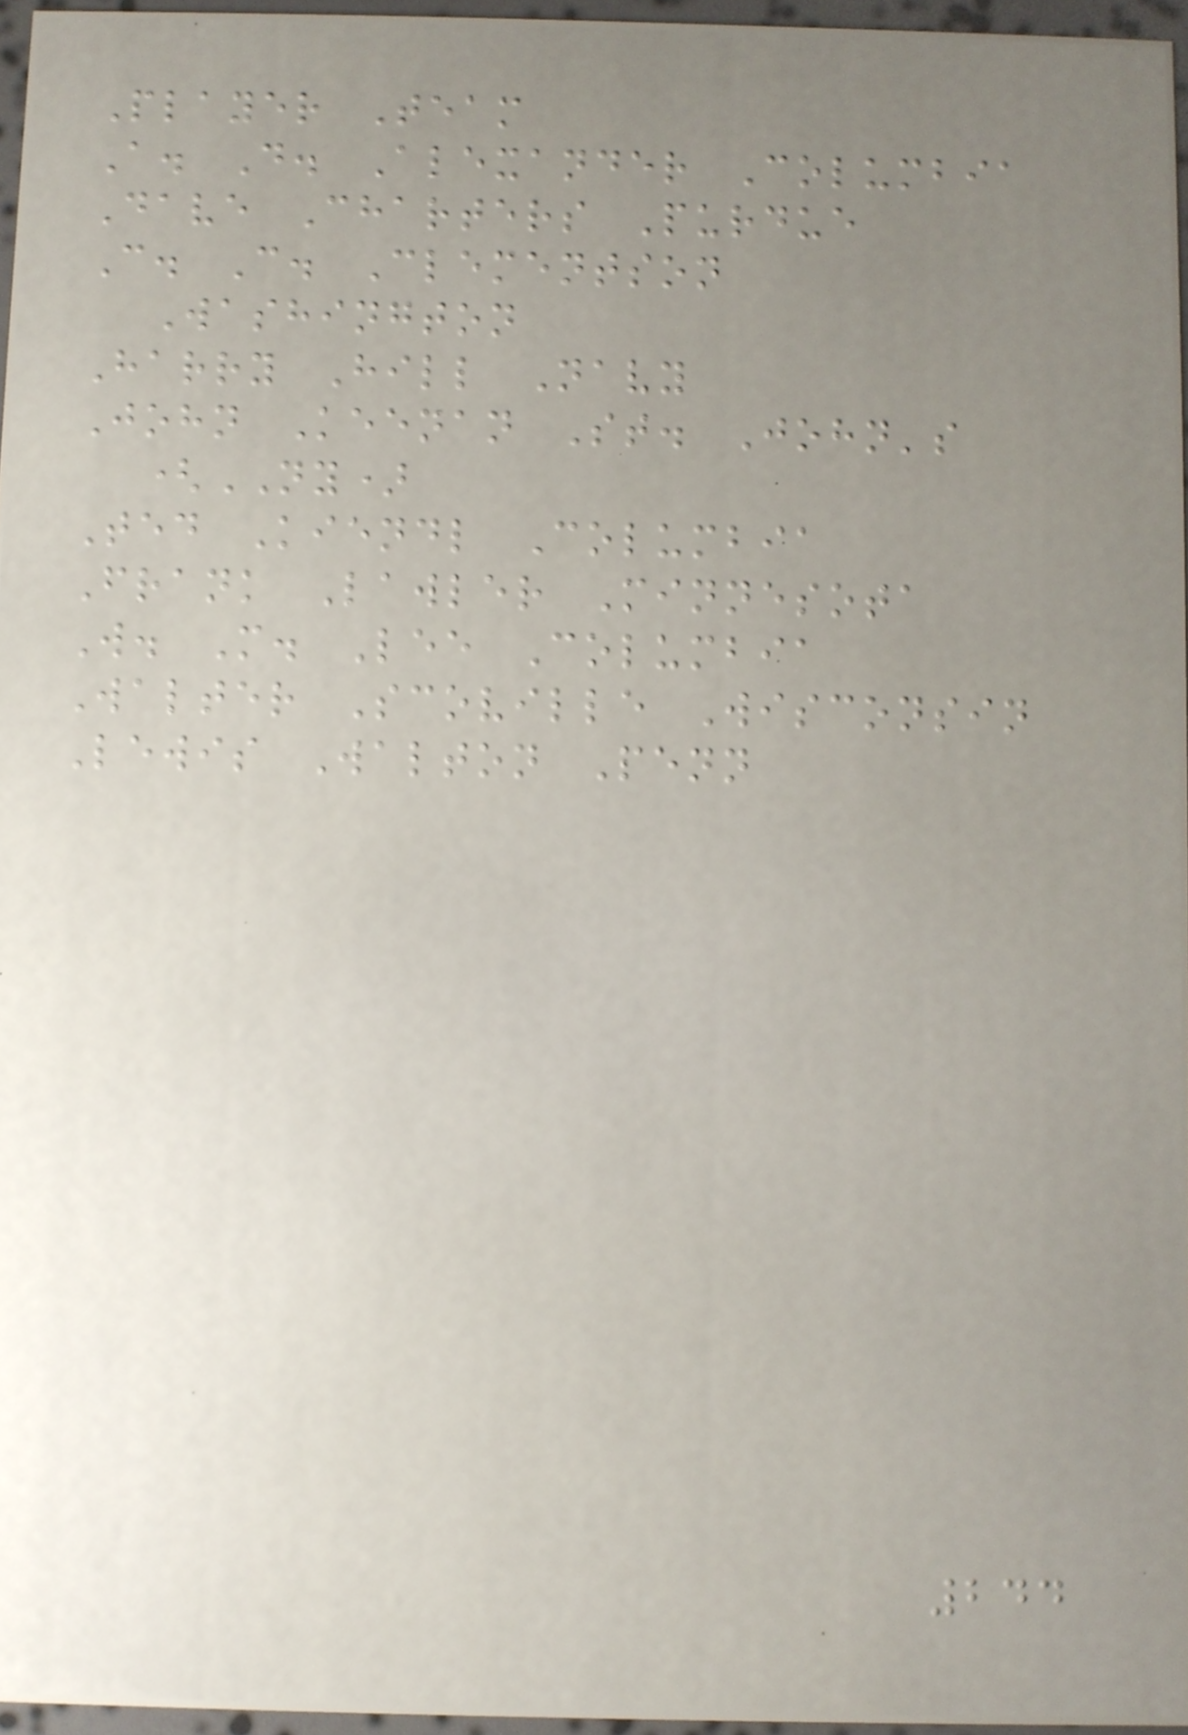Player Team
A. D. Alexander Columbia
Dave Charters Purdue
C. C. Clementson
Washington
Harry Hill Navy
John Keenan St. John's
(NY)
Ted Kiendl Columbia
Frank Lawler Minnesota
W. M. Lee Columbia
Walter Scoville Wisconsin
Lewis Walton Penn
244
